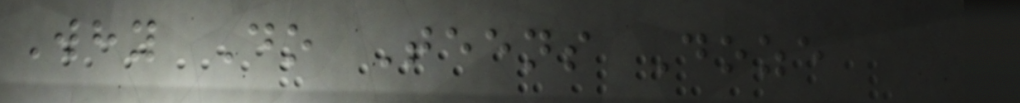Why Do Teens Doze
